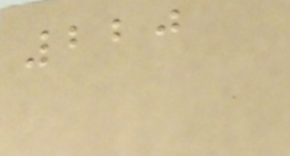220
